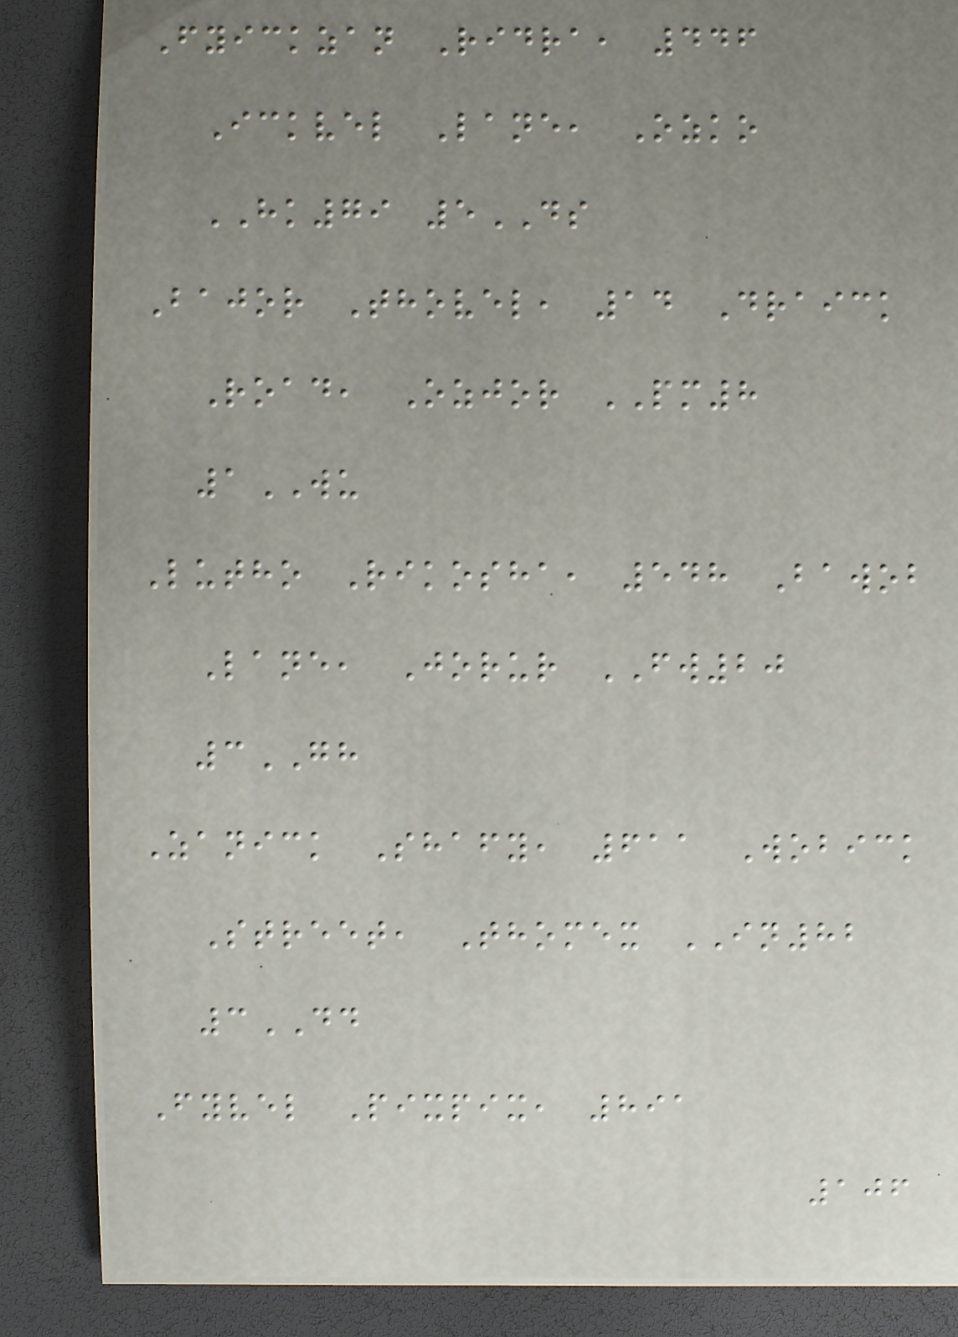Fyickzan Ridra, 446
Ickvel Lane, Ozko
HK79 5DS
Bajor Thovel, 14 Draick
Road, Ozjor PM8
1WU
Lutho Rikosha, 548 Bawob
Lane, Jorur FW20
3GH
Zanick Shafy, 611 Wobick
Street, Thomex IN82
3DD
Fyvel Pixpix, 891
106
